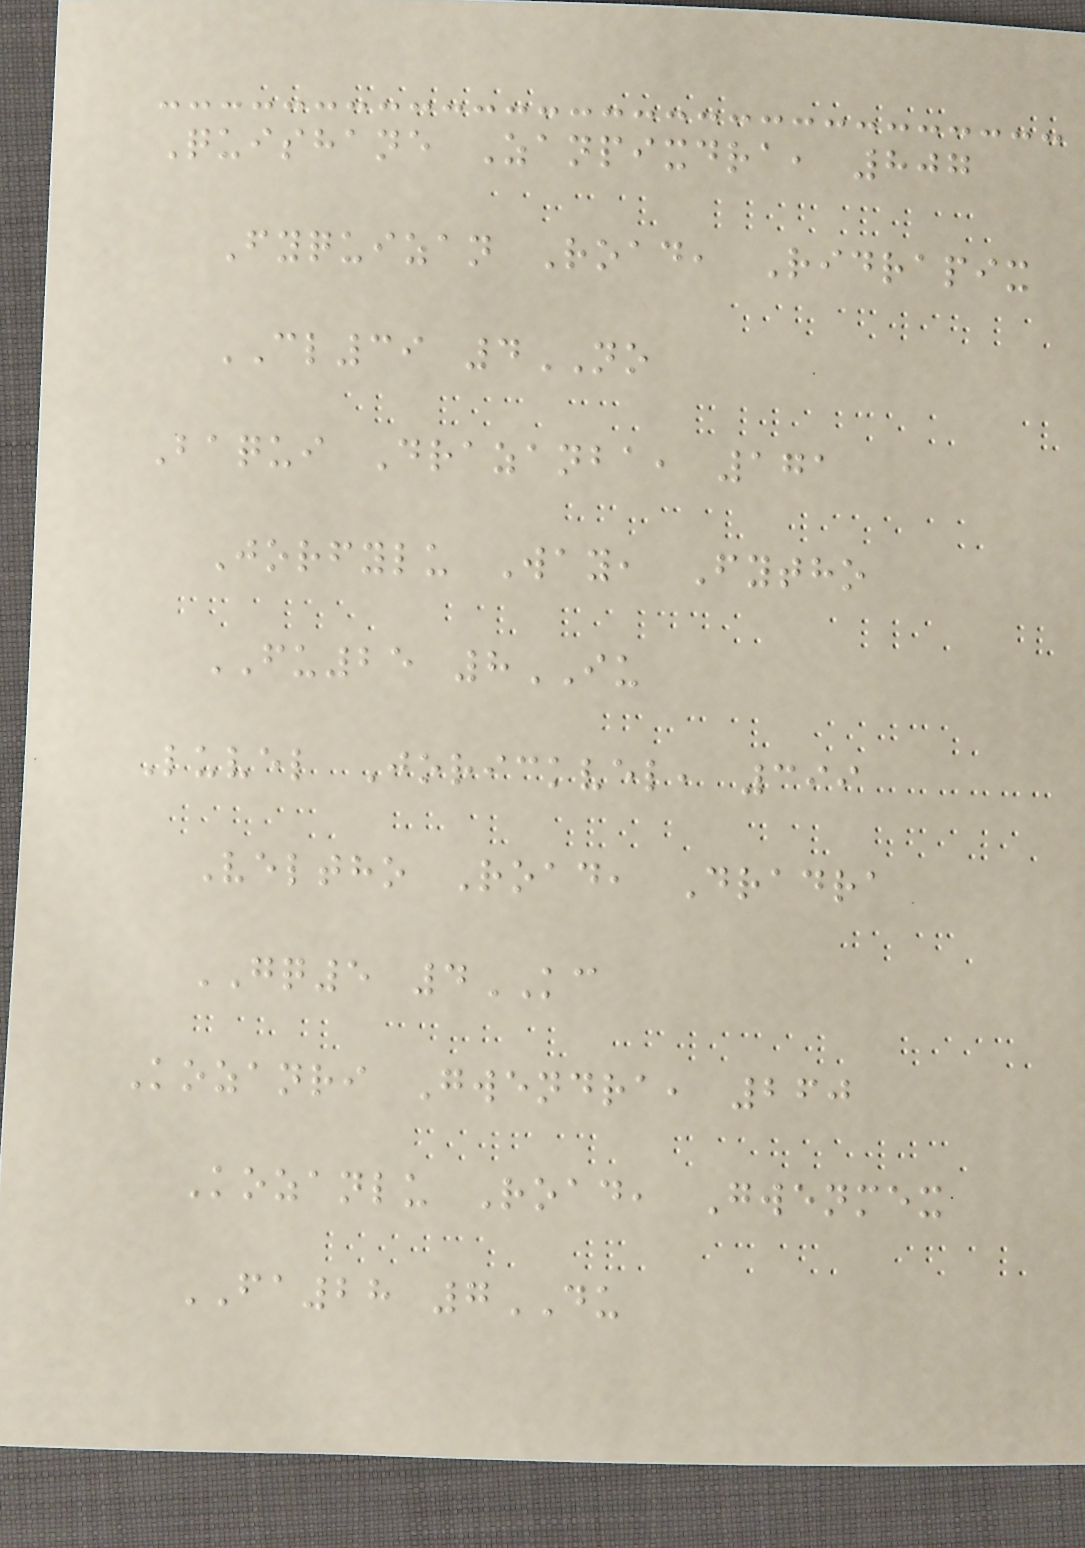Quishane Zanpixdra, 807
Fyquizan Road, Ridrapix
CL39 4NO
Baqui Drazanba, 171
Jorfylu Way, Fytho
FU25 8IU
Luvel Jorickvel, 399
Veltho Road, Dradra
GQ5 4KC
Kozanri Gwendra, 260
Kozanlu Road, Gwenmex
FA28 7DU
